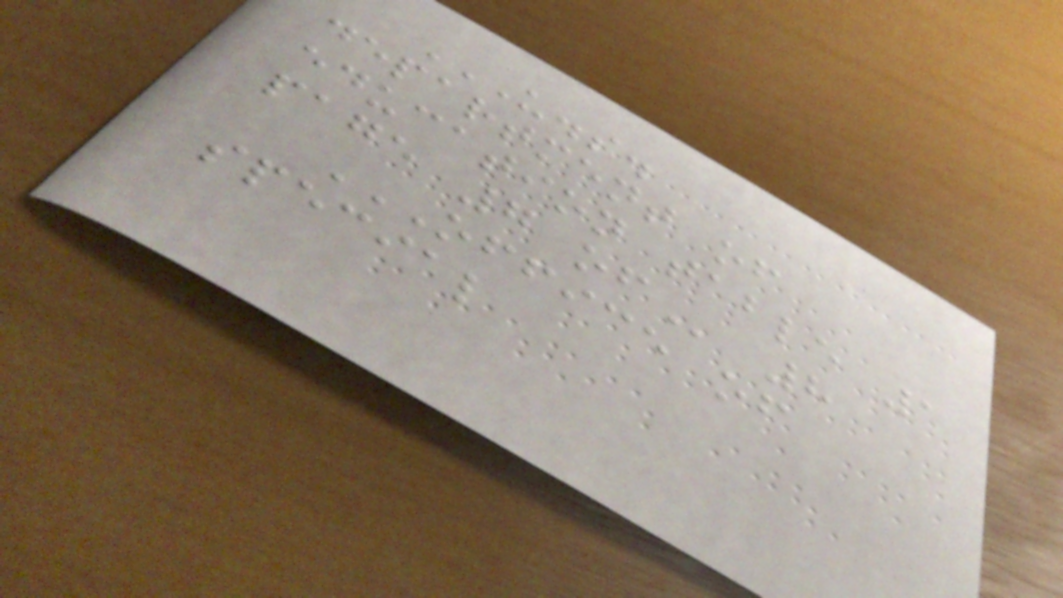U.S.
DEPARTMENT OF
EDUCATION TABLE 1
PAGE 7 OF 8
OFFICE OF
SPECIAL
